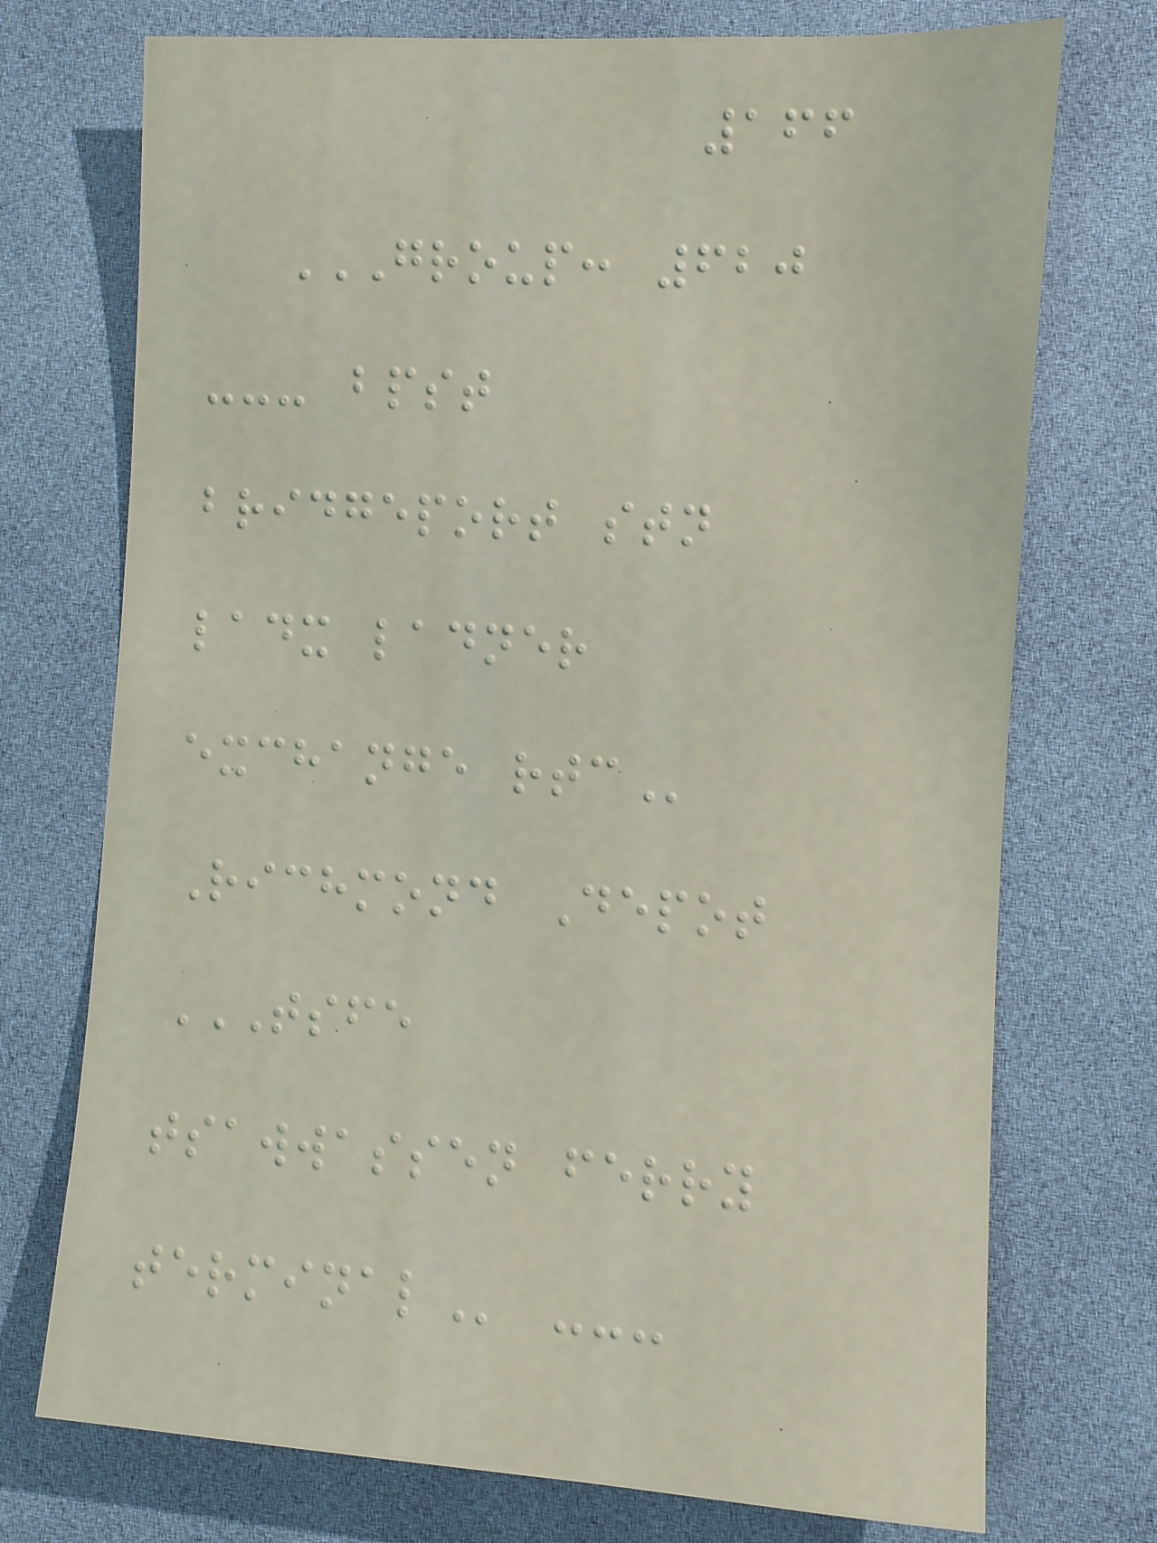166
GROUP: 620
--- BPST
BRIDGEPORT STN
LADX LADNER
EXCHANGE RTC
Richmond Depot
TSFE
TSAWWASSEN FERRY
TERMINAL ---
